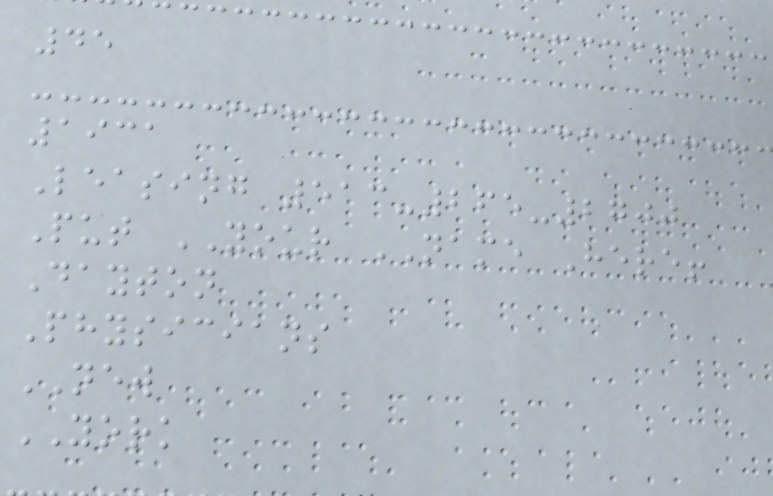45
1931
Leasing 513-265-2700
Put YOUR NAME Here!
Dayton
Physicians
NEW
YORK
